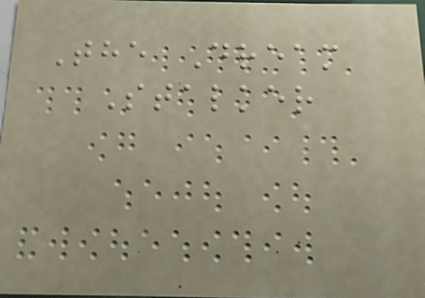The Dream
Stalker
